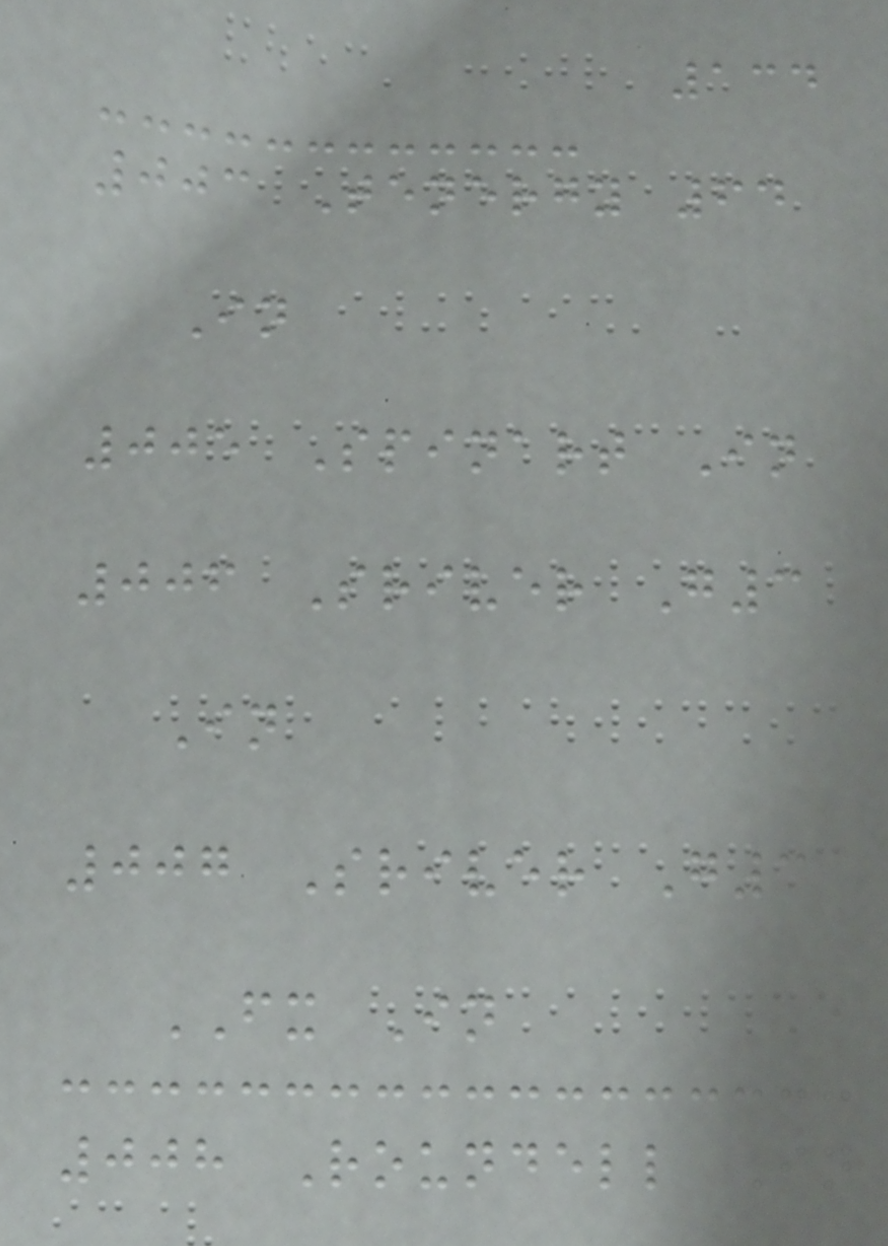134
003 Tenergy 64
In
005 Spinart In
006 Sriver G3
In
007 Sriver G3
FX In
008 Roundell In
